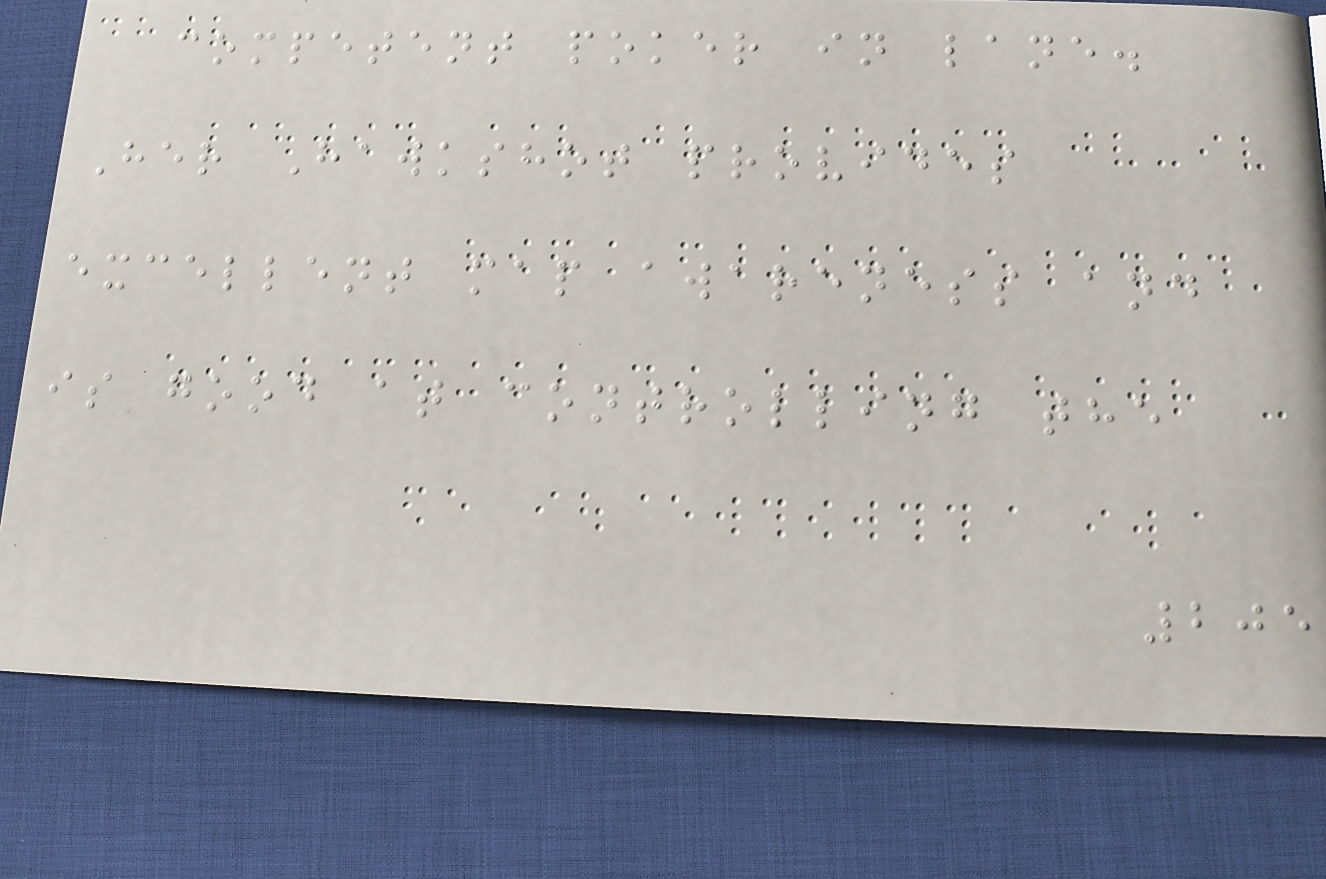competent poker in lane.
Her Hawkshot provides
excellent map awareness and
is good at controlling the
205
